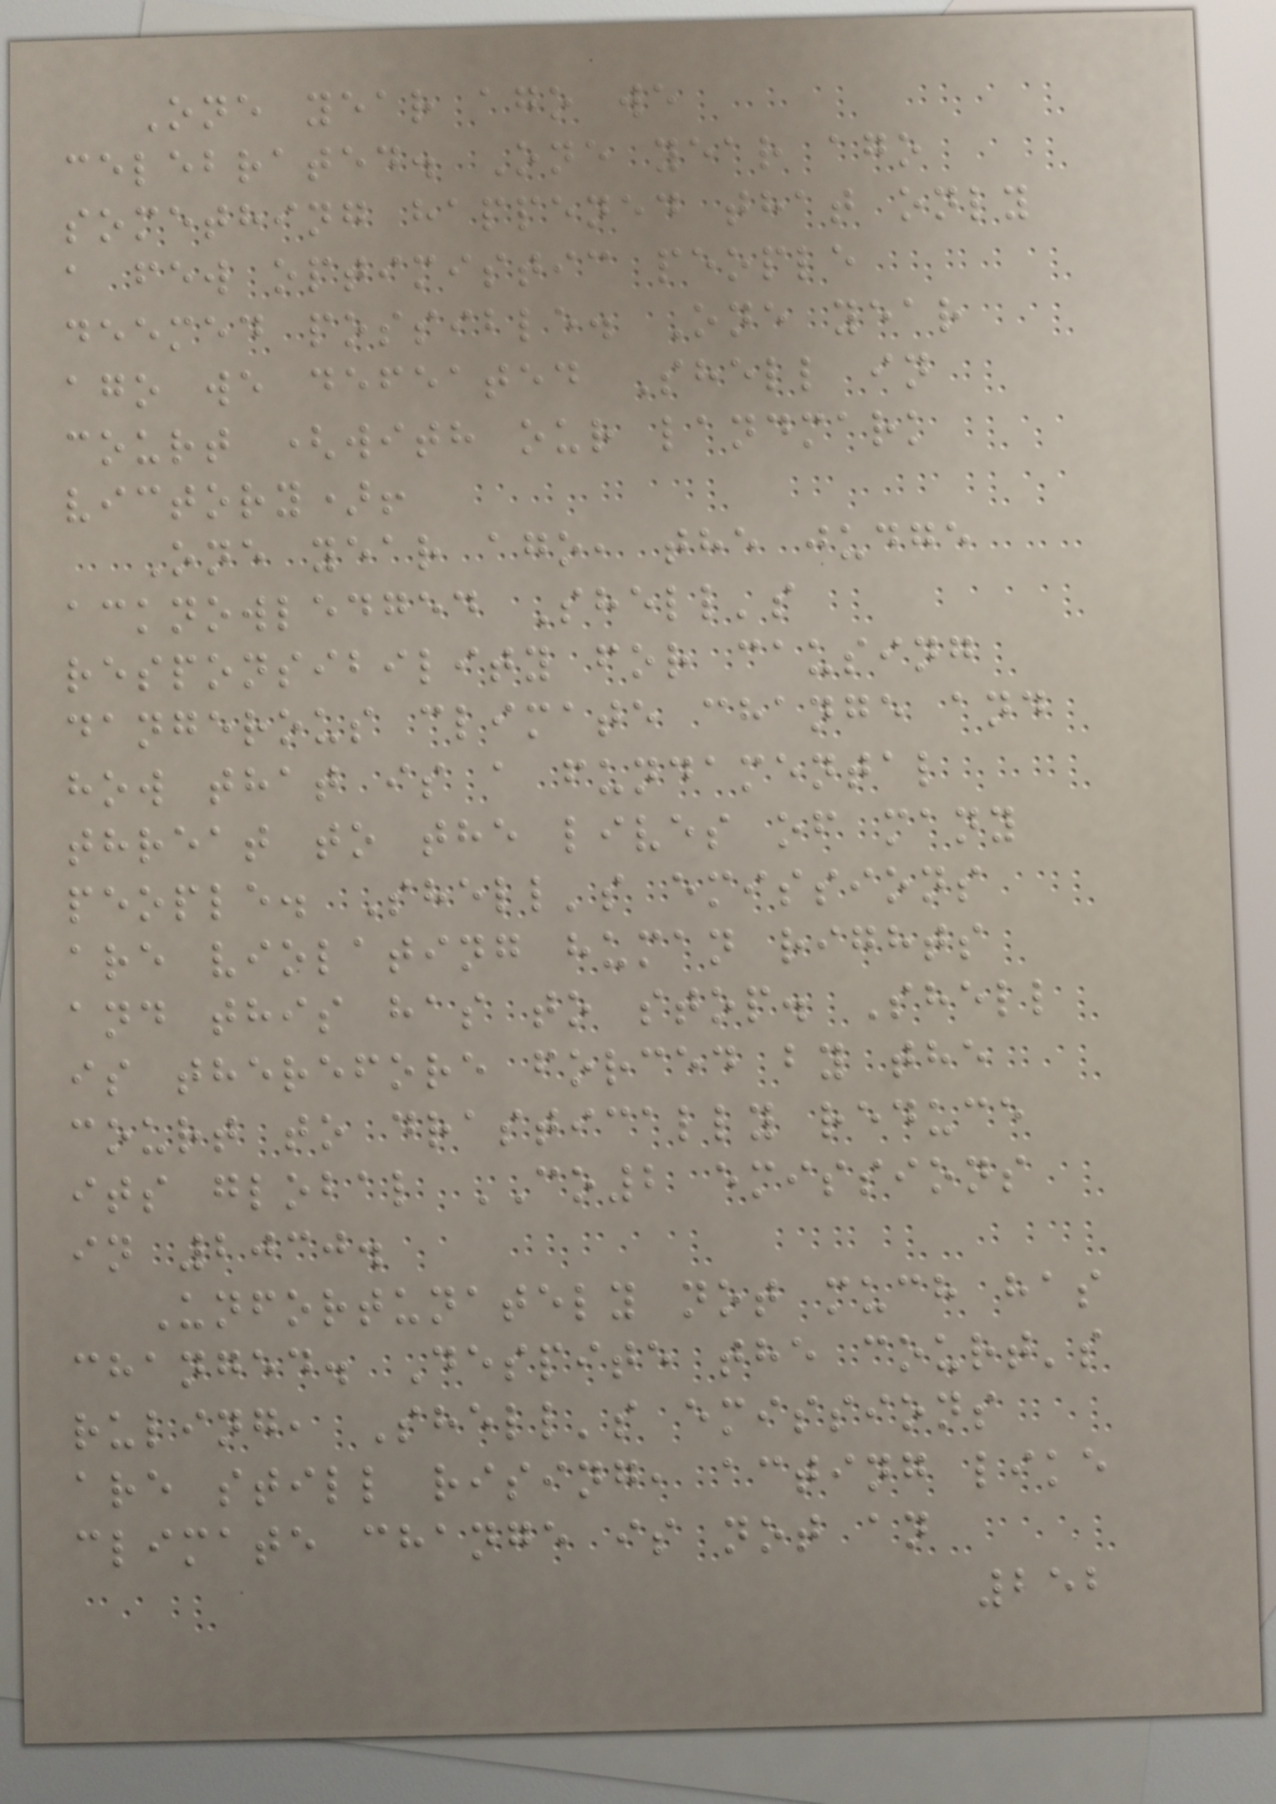One year ago we
celebrated. One year ago
something happened that only
a few optimistic people
deemed possible. One year
ago we defeated Shell in
court (with our landmark
victory)!
One year ago, the judge
acknowledged Shell's
responsibility for causing
dangerous climate change and
how that is a fundamental
threat to the lives of many
people. Shell's emissions
are violating human rights
and this has to stop. Shell
is therefore forced by the
court to drastically reduce
its global CO2 emissions
in 2030.
Unfortunately not much has
changed. Despite the court's
ruling, Shell's emissions
are still rising, acting like
climate change is not an
252
